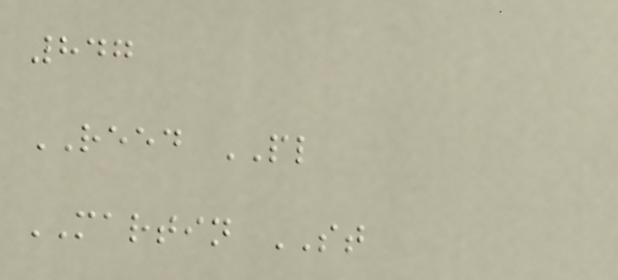847
REED PL
MARTIN ST
